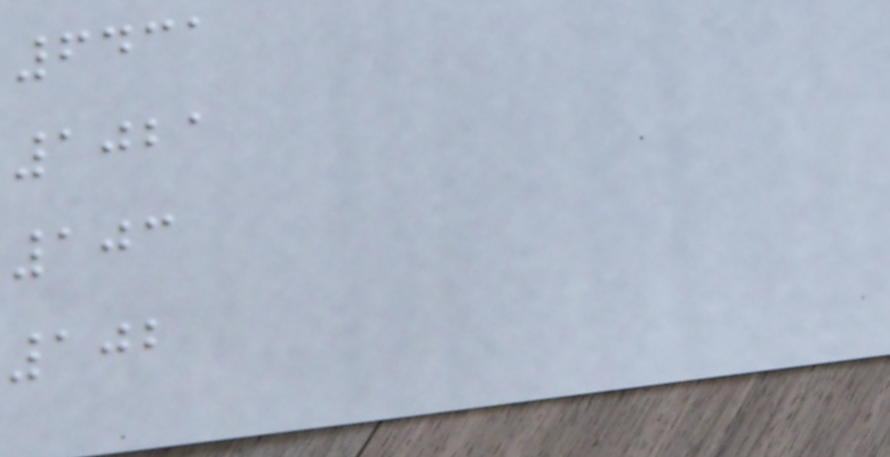6431
1021
103
102
